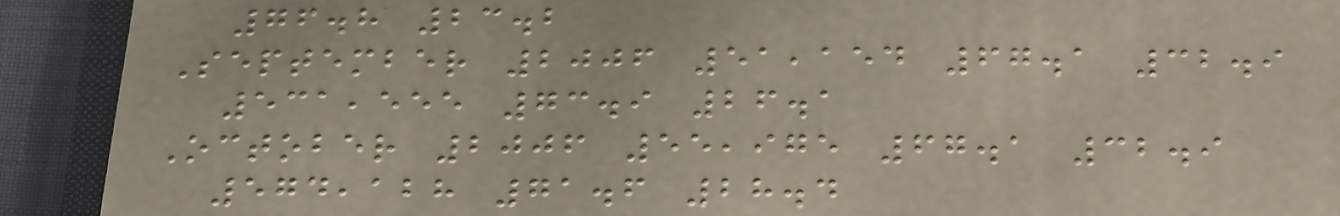76.8 23.2
September 2006 51,154 67.1 32.9
531,555 73.9 26.1
October 2006 55,975 67.1 32.9
574,128 71.6 28.4
